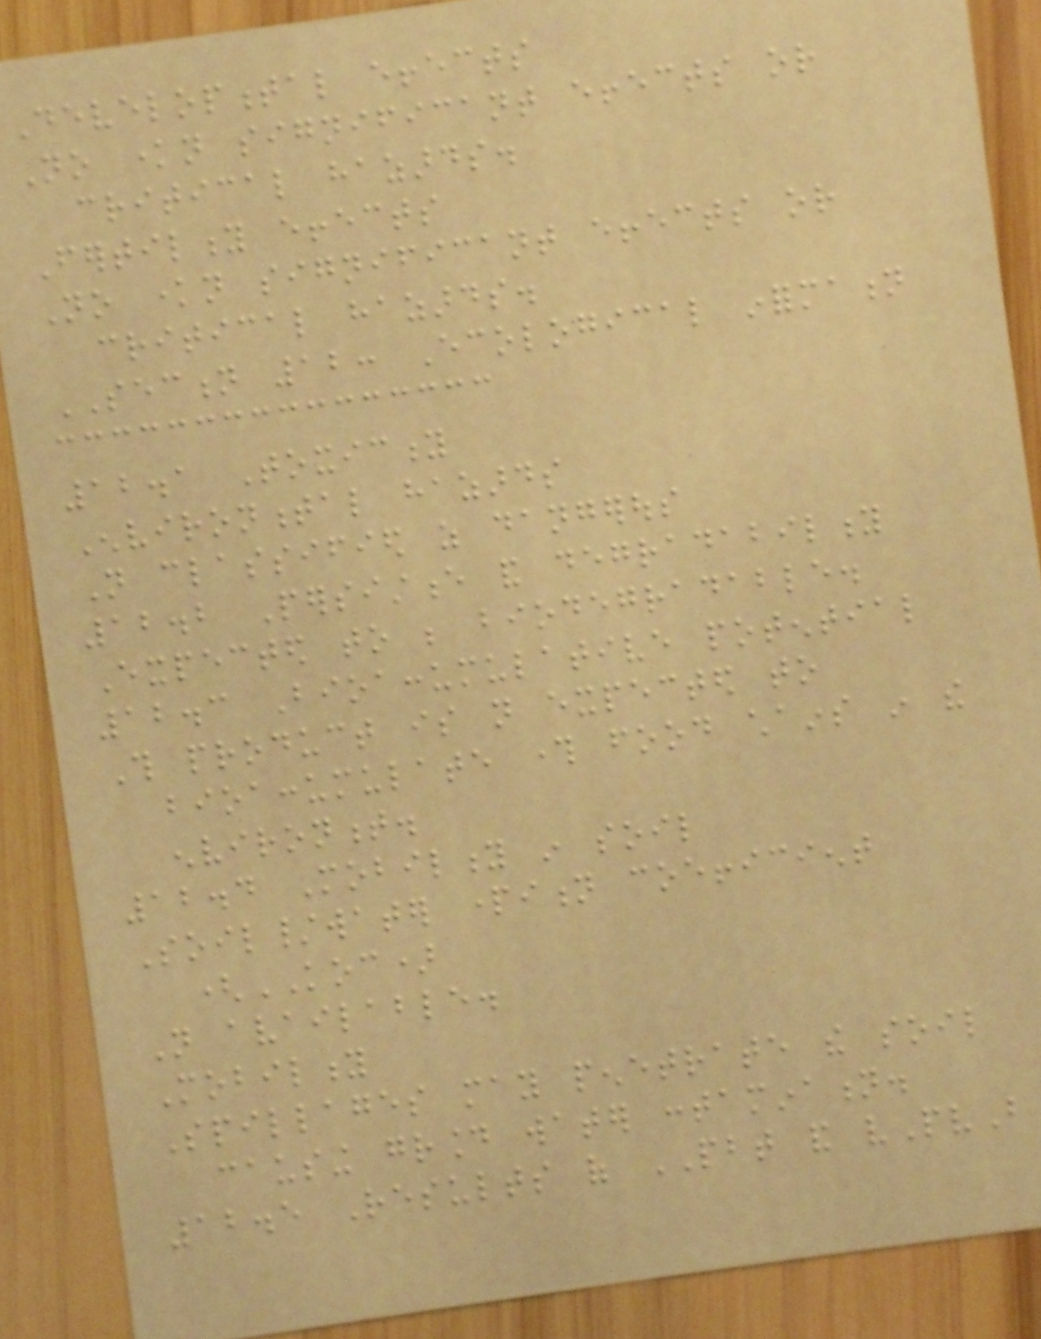Developmental effects
No known significant effects or
critical hazards.
Fertility effects
No known significant effects or
critical hazards.
SECTION 12: Ecological information
12.1 Toxicity
Environmental hazards
Not classified as dangerous
12.2 Persistence and degradability
Expected to be biodegradable.
12.3 Bioaccumulative potential
This product is not expected to
bioaccumulate through food chains in the
environment.
12.4 Mobility in soil
Soil/water partition coefficient
(KOC)
Not available.
Mobility
Spillages may penetrate the soil
causing ground water contamination.
12.5 Results of PBT and vPvB
